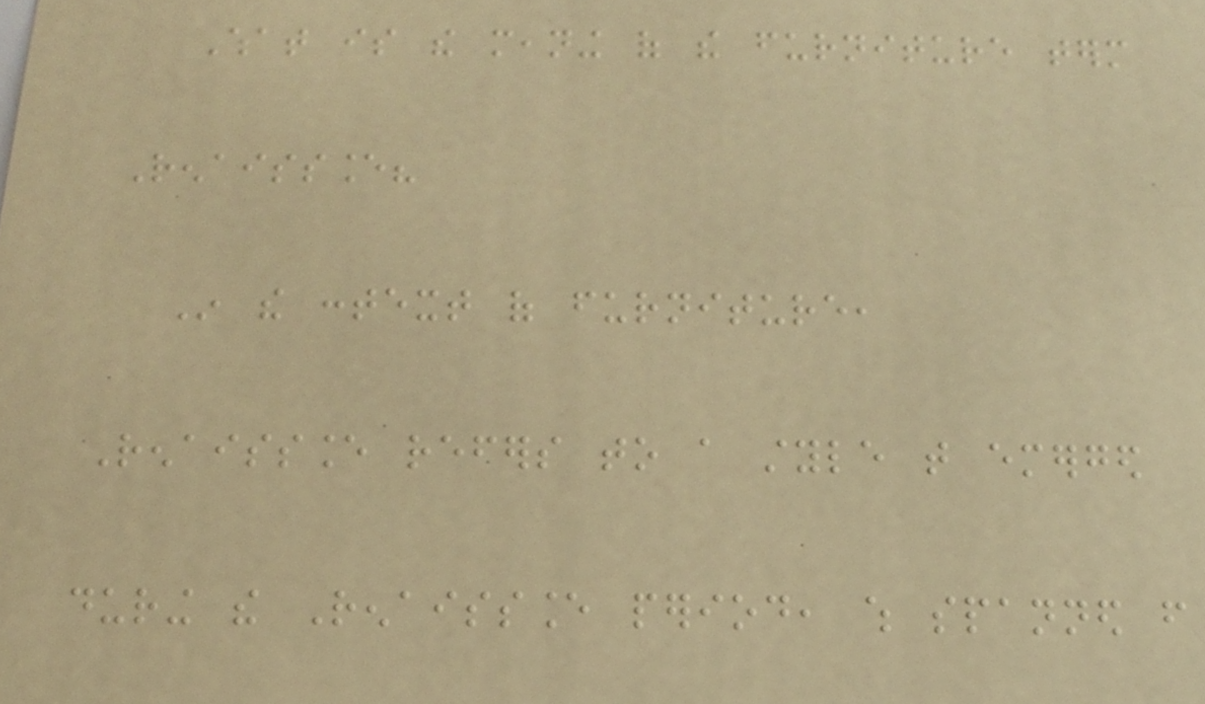What is the meaning of the furniture term
Renaissance?
In the context of furniture,
Renaissance refers to a style that emerged
during the Renaissance period, which spanned from
